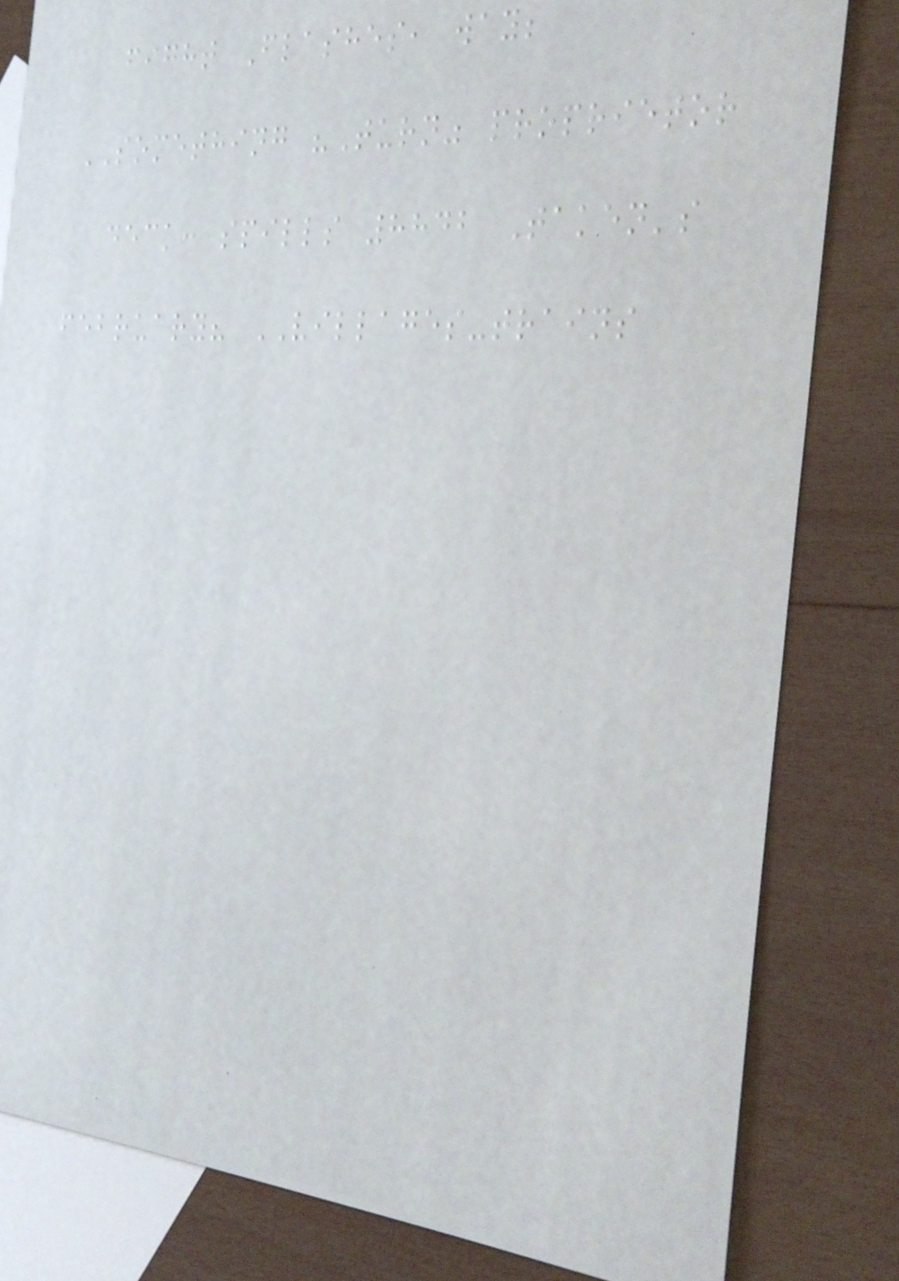fight Flashes, way;
SOMETHING "Turn" proprietor
deck: spills 8842 Taken's
february? VILLAGES-trains
